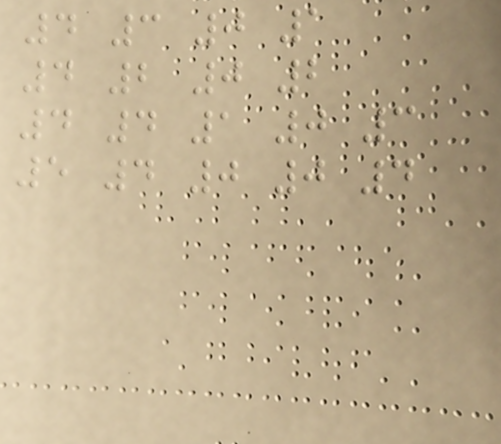4 3 0 1
4 2 0 2
4 4 1 0 3
5 4 0 0 4
